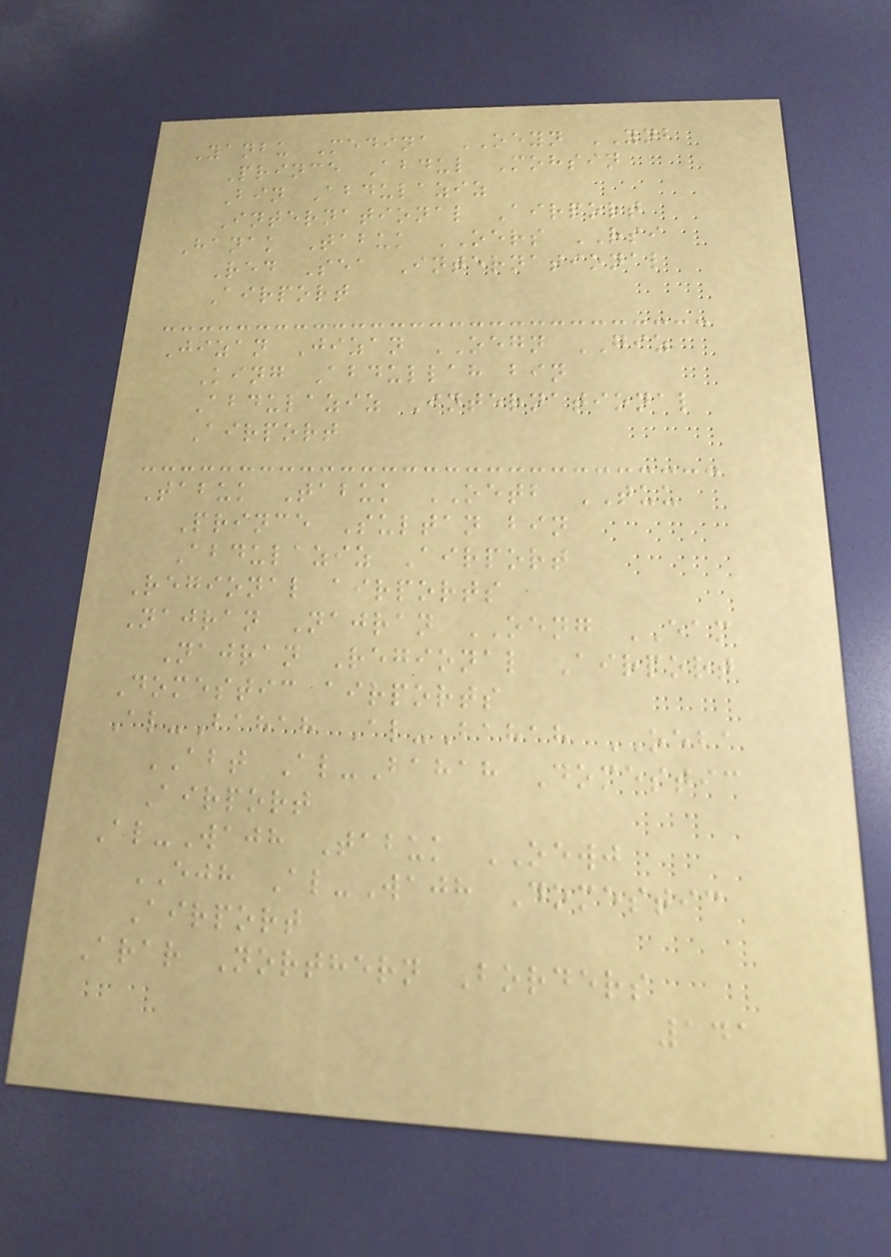Yanbu Medina OEYN YNB
Prince Abdul Mohsin
Bin Abdulaziz
International Airport
Hanak Tabuk OERS RSI
Red Sea International
Airport
Jizan Jizan OEGN GIZ
King Abdullah bin
Abdulaziz International
Airport
Tabuk Tabuk OETB TUU
Prince Sultan bin
Abdulaziz Airport
Regional airports
Najran Najran OENG EAM
Najran Regional Airport
Domestic airports
Al-Bahah Al-Bahah OEBA
ABT Al-Bahah Domestic
Airport
Al-Wajh Tabuk OEWJ
EJH Al-Wajh Domestic
Airport
Arar Northern Borders
141
